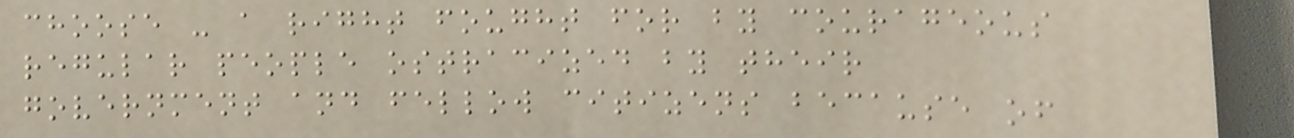choose - a right fought for by courageous
regular people ostracized by their
government and fellow citizens because of
